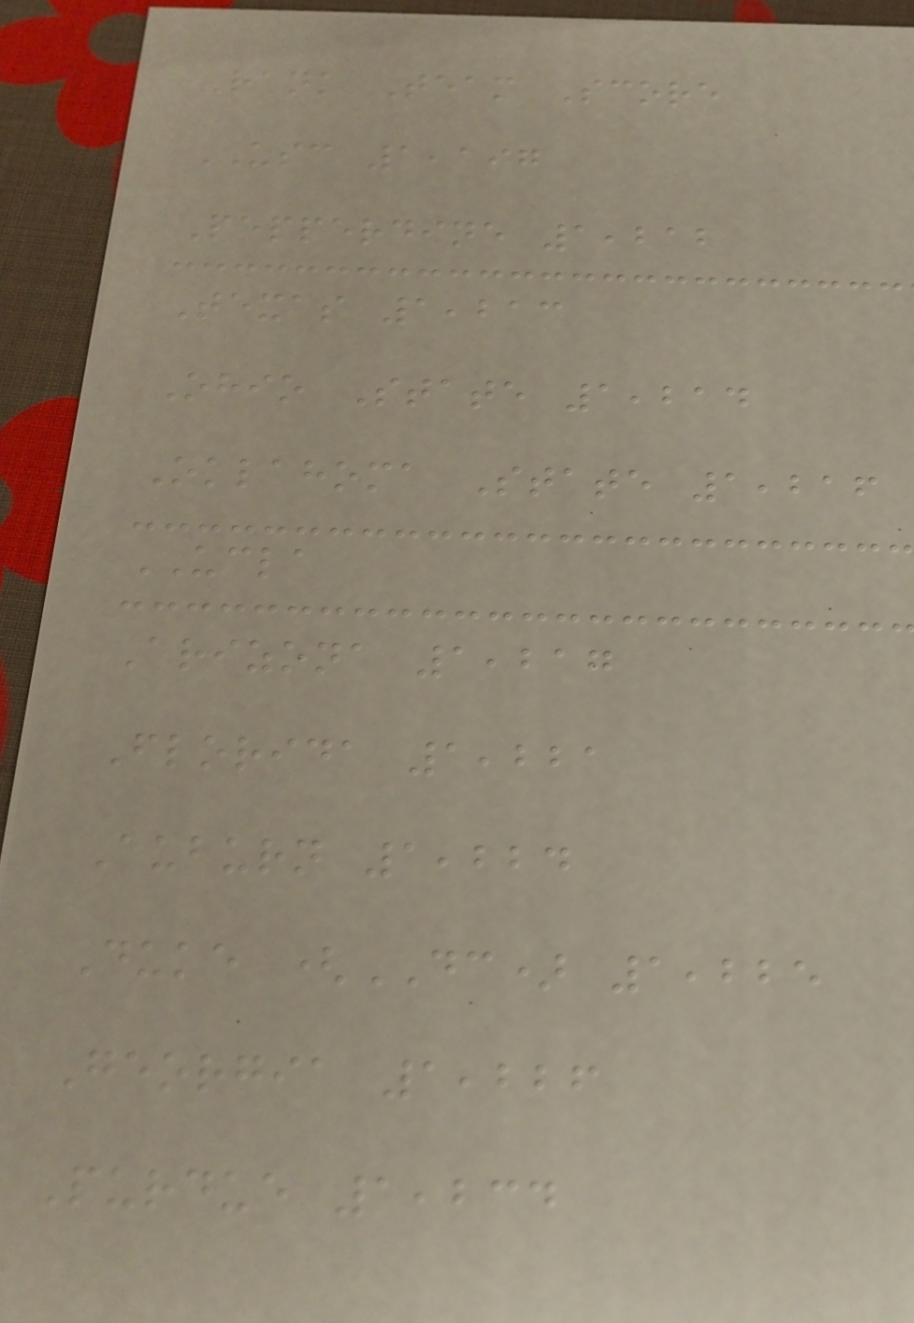Rank Team Score
USC 1,197
Pepperdine 1,212
Texas 1,213
Ohio State 1,214
Oklahoma State 1,216
UCLA
Arizona 1,217
Florida 1,221
Auburn 1,224
Duke (DC) 1,225
Georgia 1,226
Purdue 1,234
